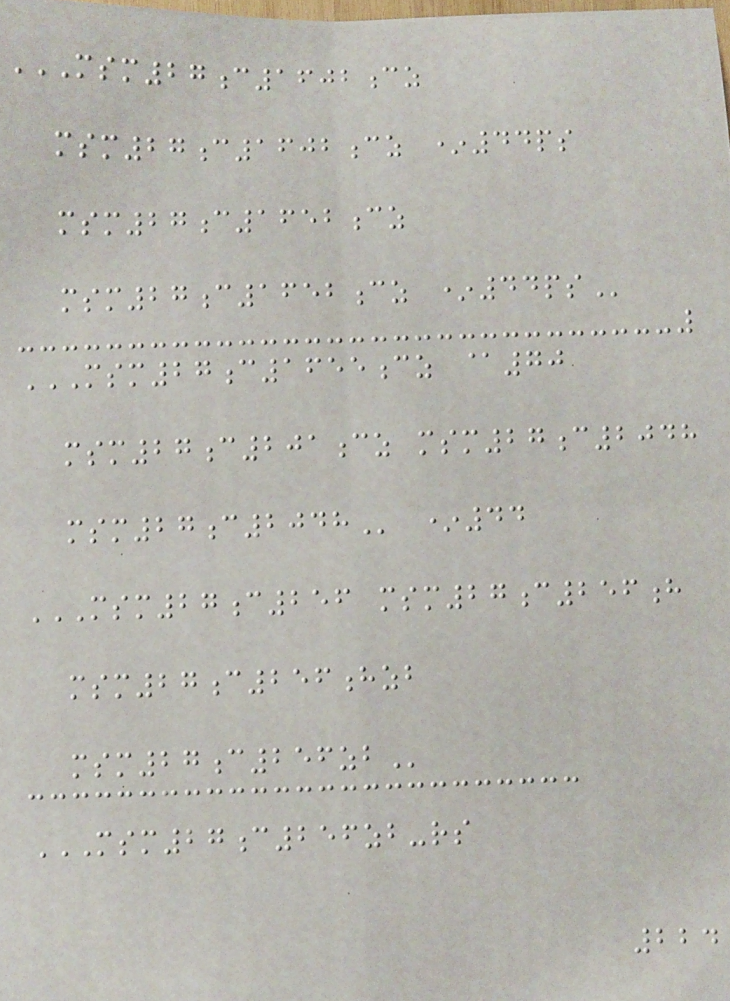MSM27C1602CZ
MSM27C1602CZ *44PS
MSM27C1652CZ
MSM27C1652CZ *44PS
MSM27C1655CZ @70
MSM27C201CZ MSM27C2048
MSM27C2048 *44
MSM27C256 MSM27C256H
MSM27C256HZB
MSM27C256ZB
MSM27C256ZB-RS
224
